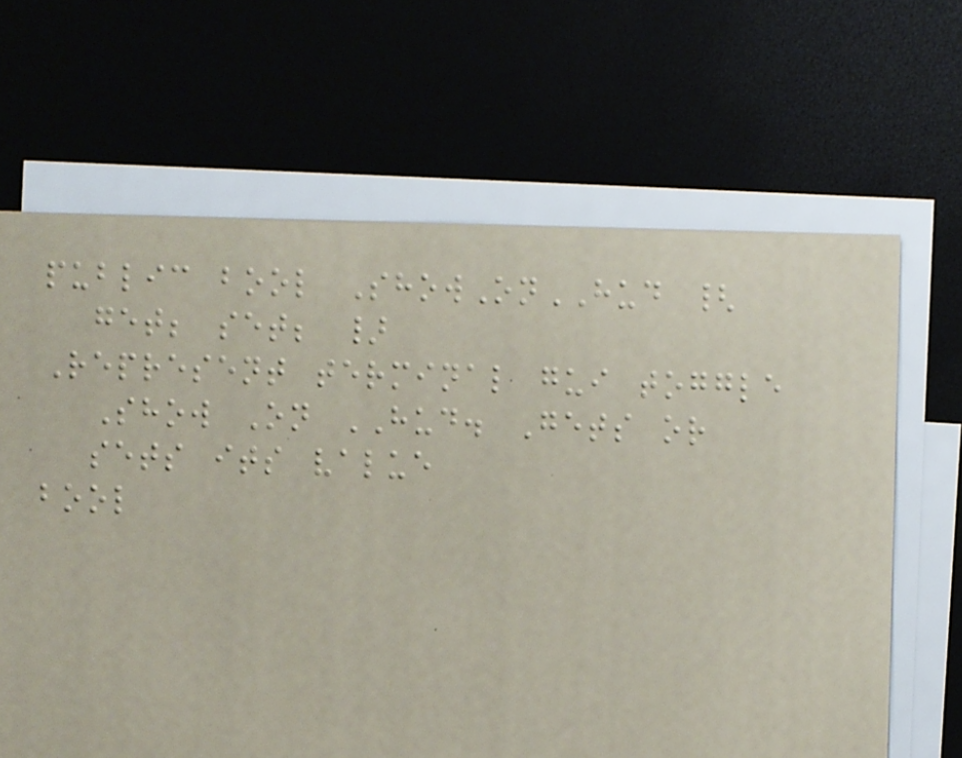public bool ShowOnHUD {
get; set; }
Represent terminal gui toggle
Show On HUD. Gets or
sets its value
bool
